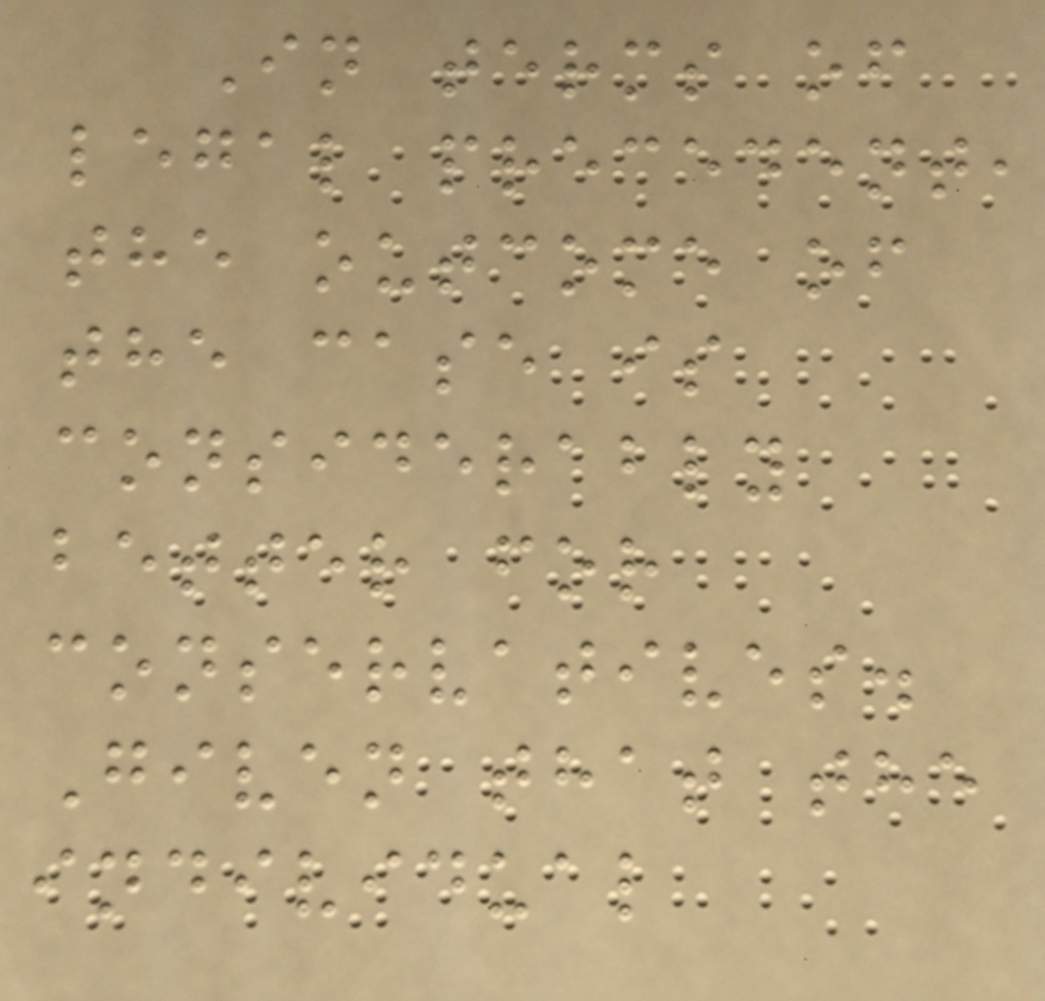In terms of
legal precedent,
the outcome of
the case is
considerably
better for
conservatives.
Given that the
individual
